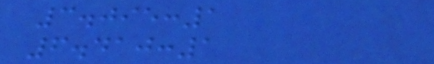3.095:1
6.410:1
